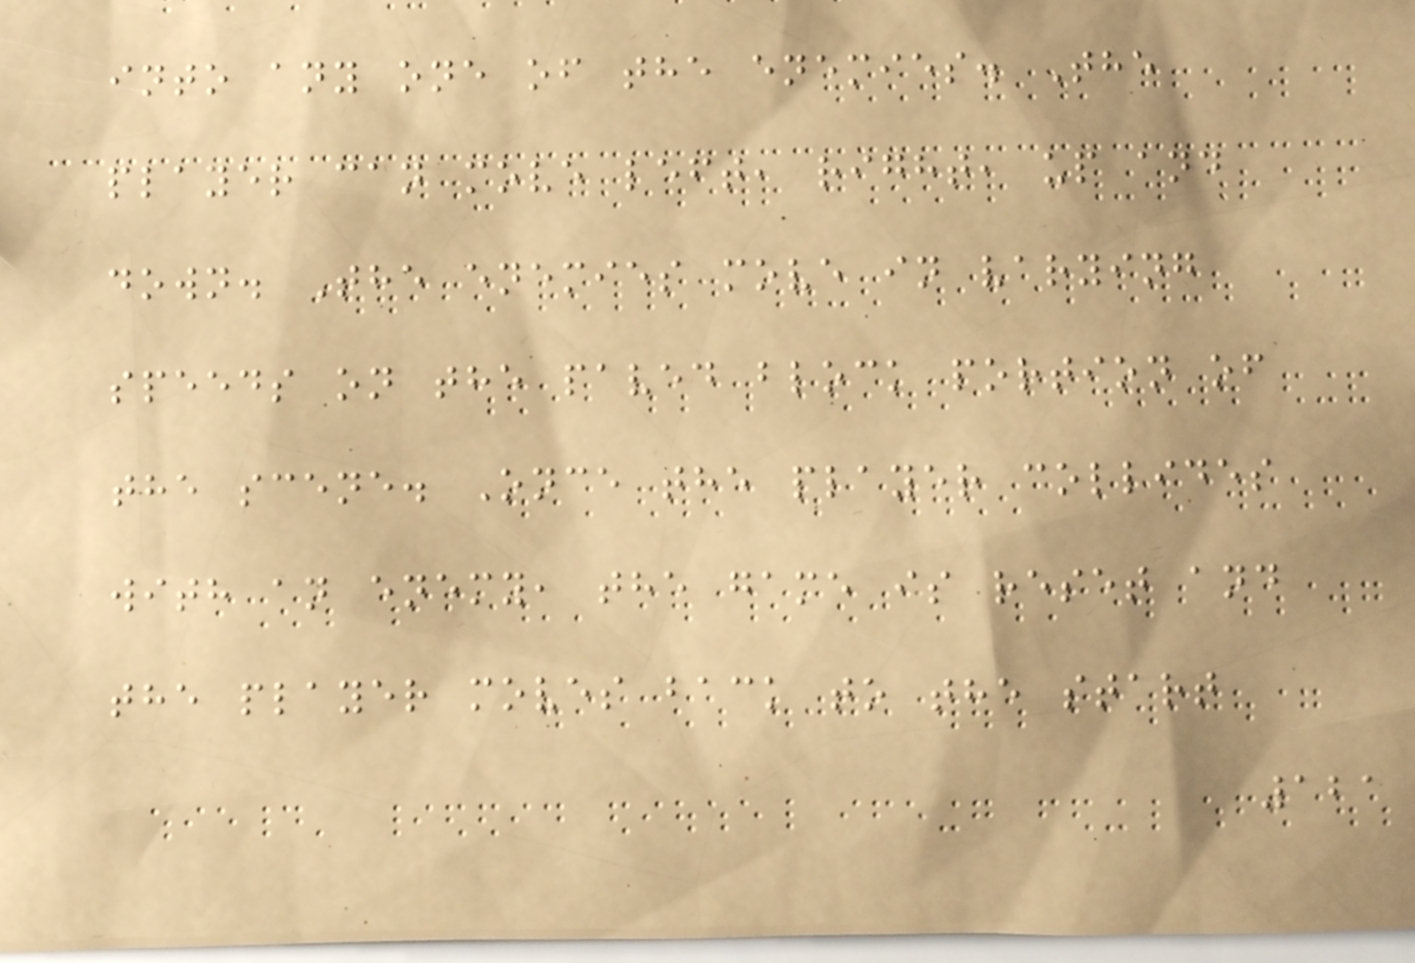into any one of the enemies. The
player can move left, right, up and
down. The enemies move in varying
speeds on the paved block portion of
the scene. Once the player collides
with an enemy, the game is reset and
the player moves back to the start
121
